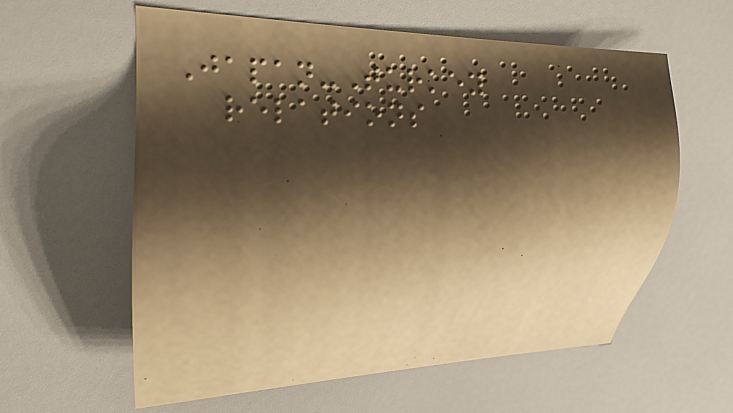Japan-Turkey
relations
